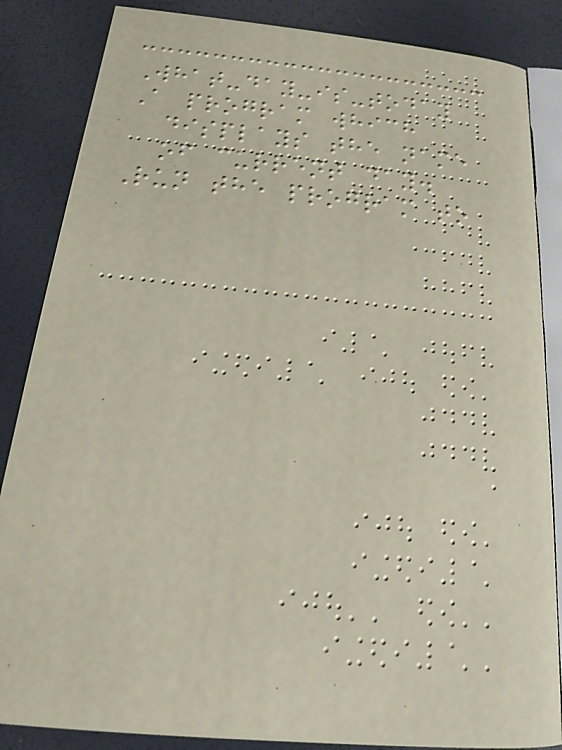What-day-is-today
A program which
displays the name
of current day.
Run the program to
